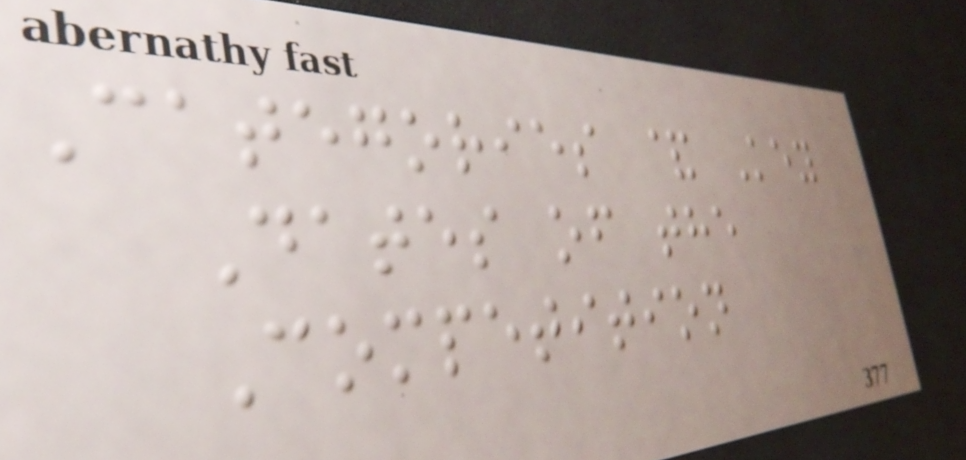Categories & Key
Dates of the
Competition
